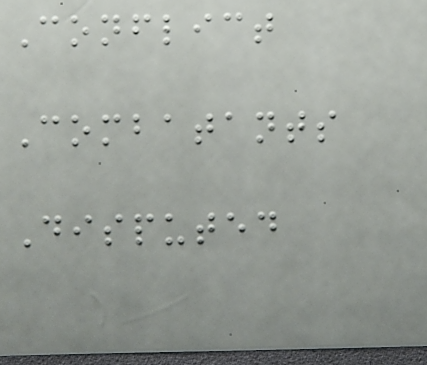Conflict
Combatants
Disputed
